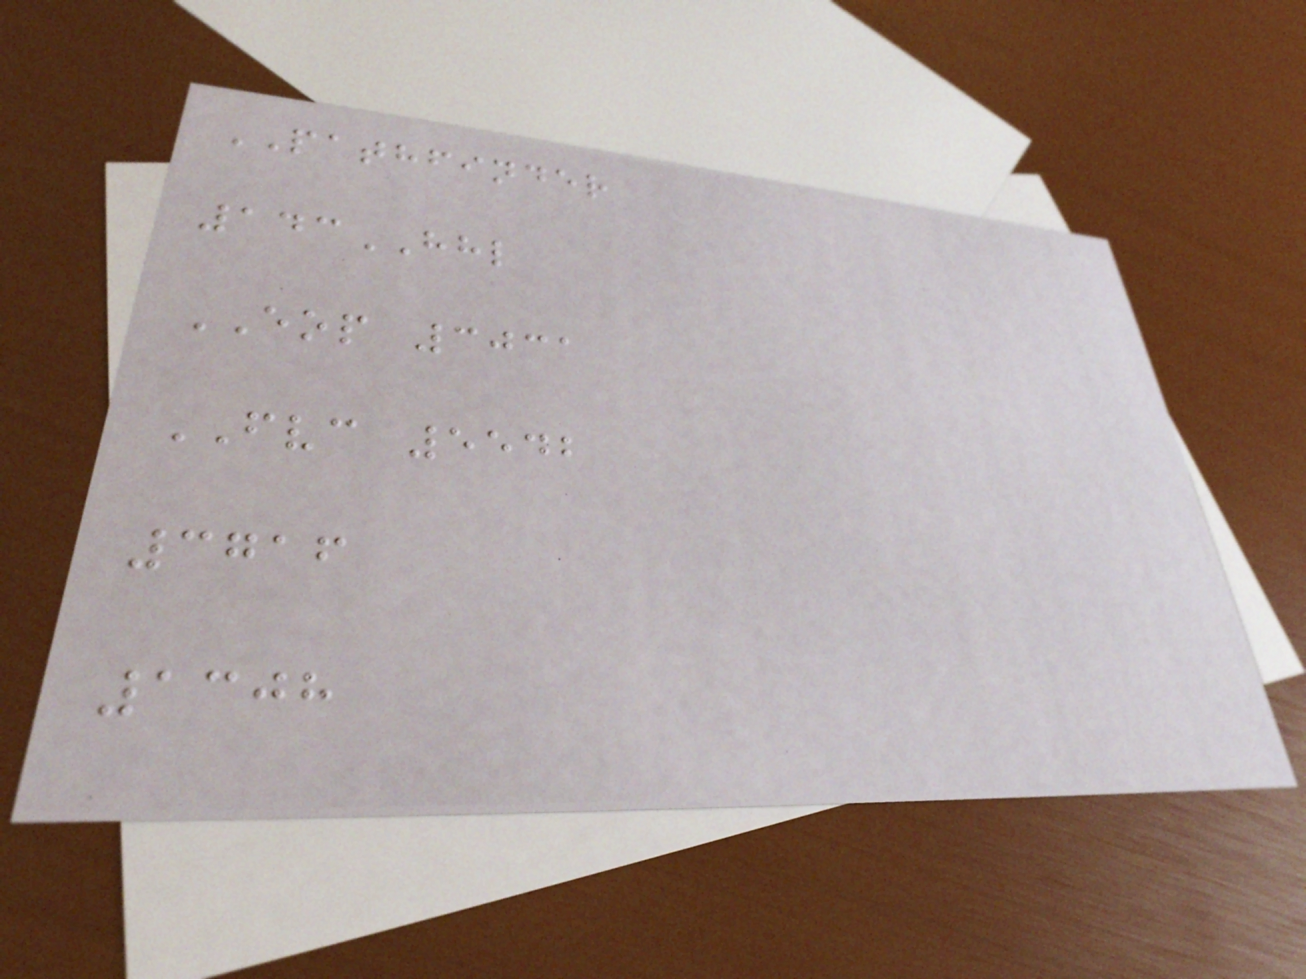PATHFINDER
143HHL
EOP 3031
FVC 5542
3716
1308
